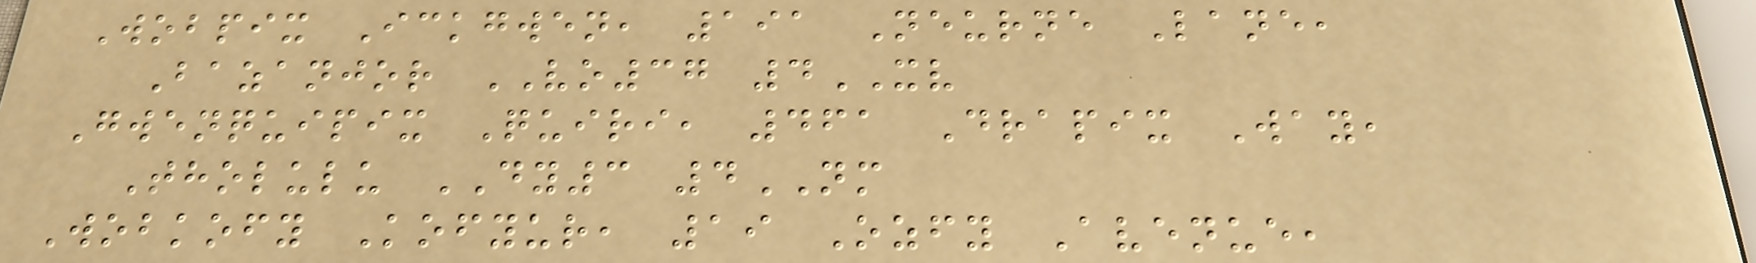Wobpix Ickgwen, 191 Neurne Lane,
Bazanjor VO37 4XV
Gwenquipix Quiri, 461 Drapix Way,
Tholulu DY3 4NM
Wobkofy Kofyur, 19 Ozfy Avenue,
